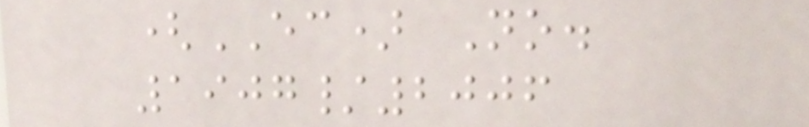(EC) No.
1907/2006
